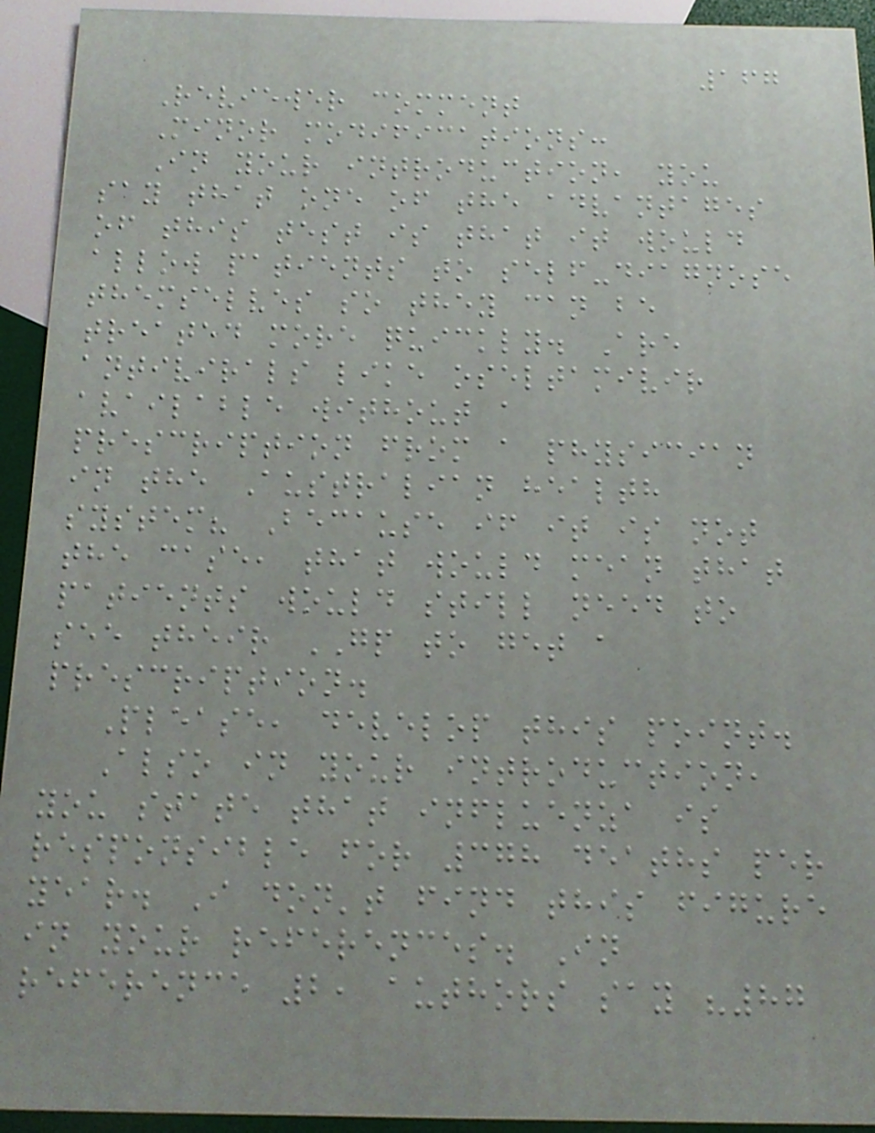167
Reviewer comment
Minor modifications:
In your introduction, you
say that one of the advantages
of this test is that it would
allow patients to self-diagnose
themselves so they can be
treated more quickly. Are
antivirals like oseltamivir
available without a
prescription from a physician
in the Australian health
system? Because if it is not
the case, that would mean that
patients would still need to
see their GP to get a
prescription.
Please, develop this point.
Also in your introduction,
you state that influenza is
responsible for 378 deaths per
year. I don't find this figure
in your references. In
reference 2, authors say "87
